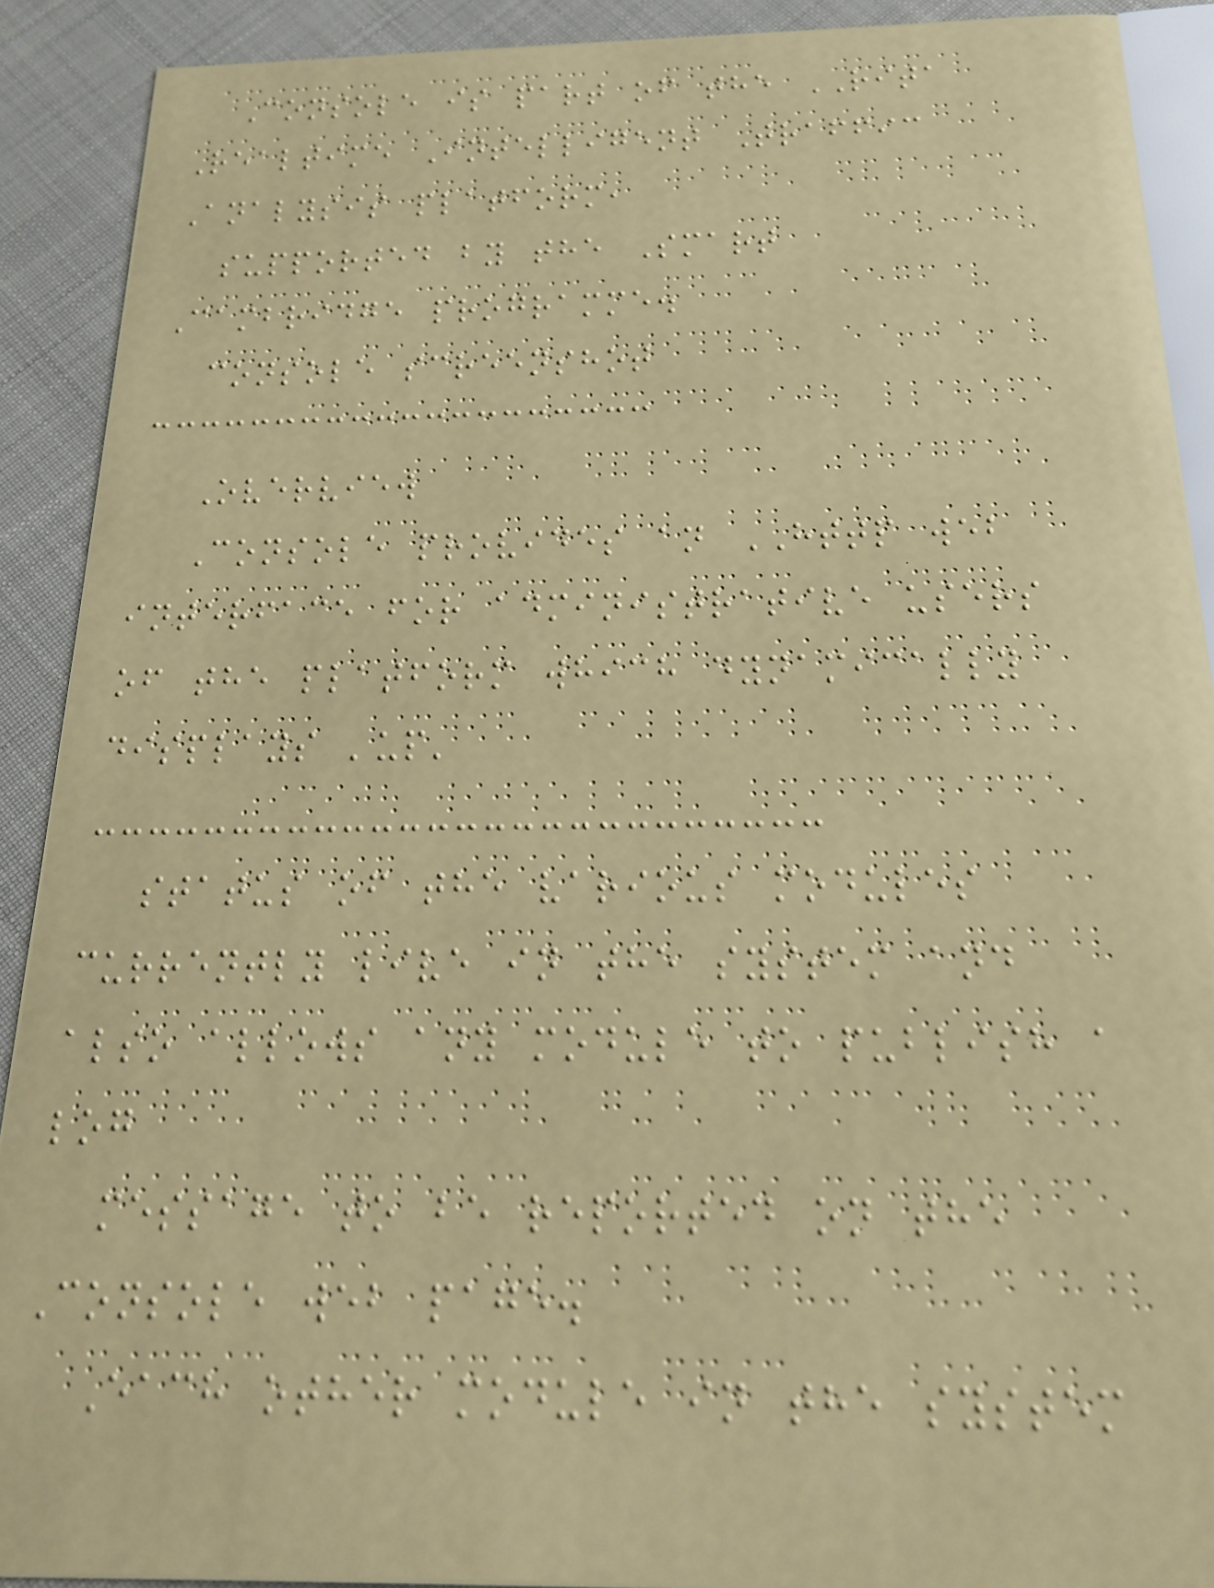Console is part of the RITA
Realtime Intelligent Traffic
Analysis platform,
supported by the Smart
Cambridge programme.
console screenshot
Overview
Console provides an HTTP web
interface for administrative users
of the platform which dynamically
displays 'up'
status of the various modules
currently live in the system and
also allows any module to publish a
log
message to be reported on the
Console web page.
Each other module in the system
